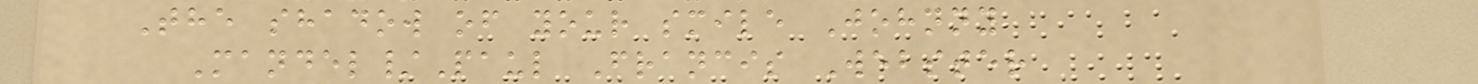The shadow of your smile Johnny
Mandel/Paul Francis Webster
